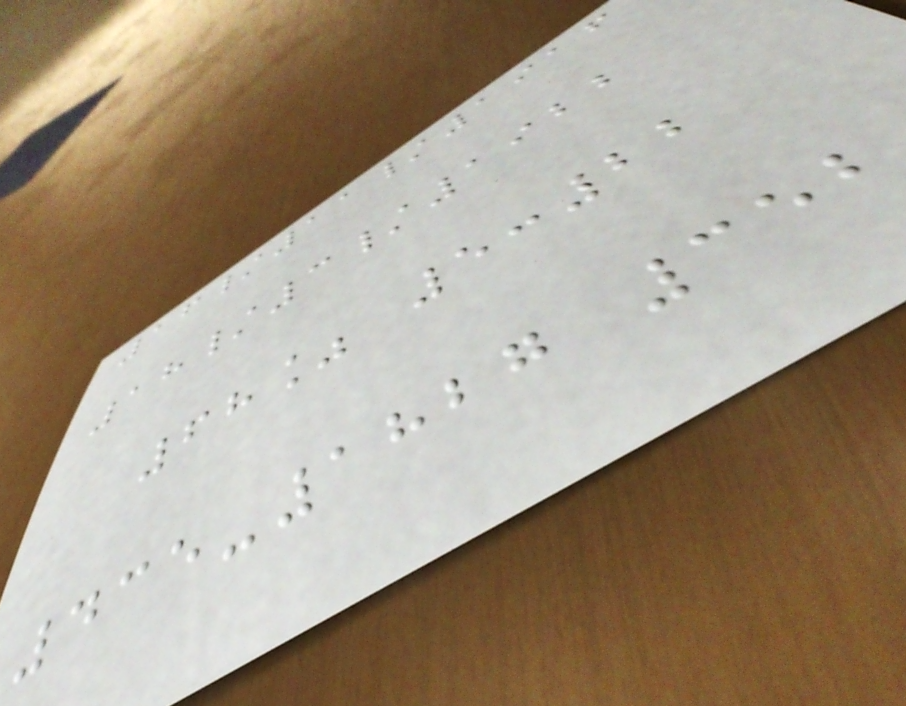16/11/1916
18/3/1922
68% 5:22
435-1827 352
